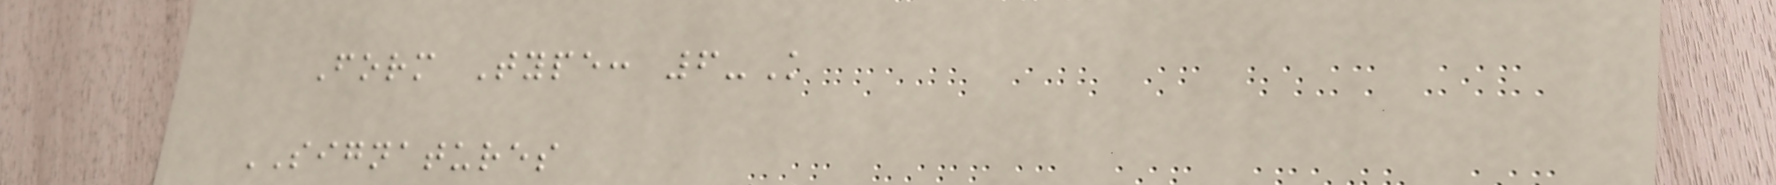Form Type: 6-K
SIGNATURES
